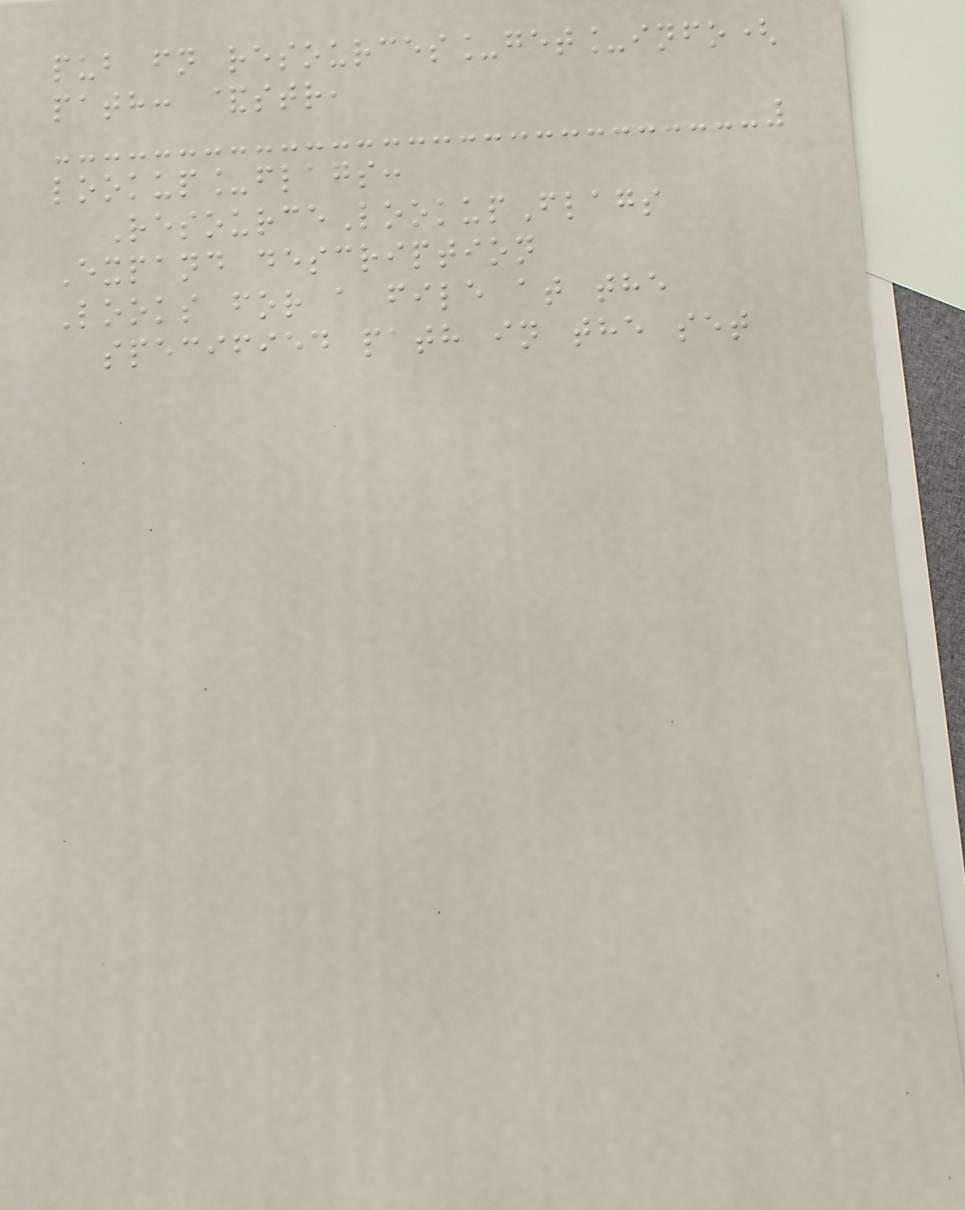pub fn resources_get_info(
path: &str,
lookup_flags:
ResourceLookupFlags
Expand description
Looks for a file at the
specified path in the set
